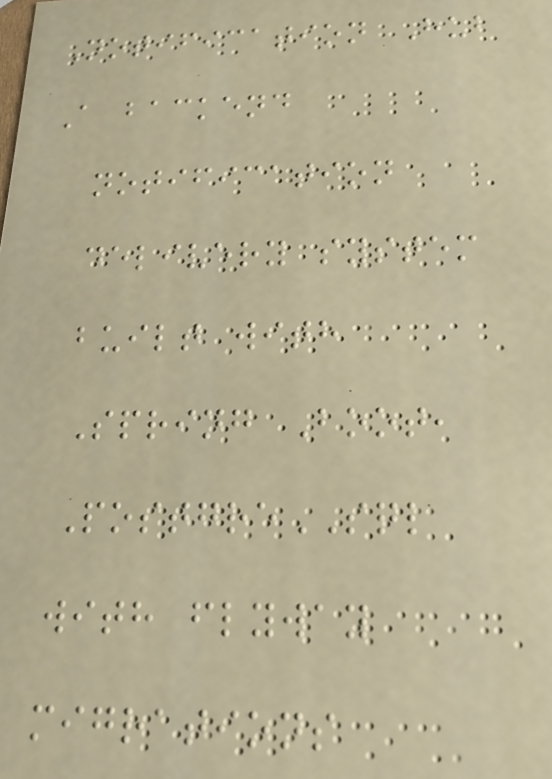Notification Hub
A backend
notification
delivery system
built with
Spring Boot,
PostgreSQL
with flyway
migrations
